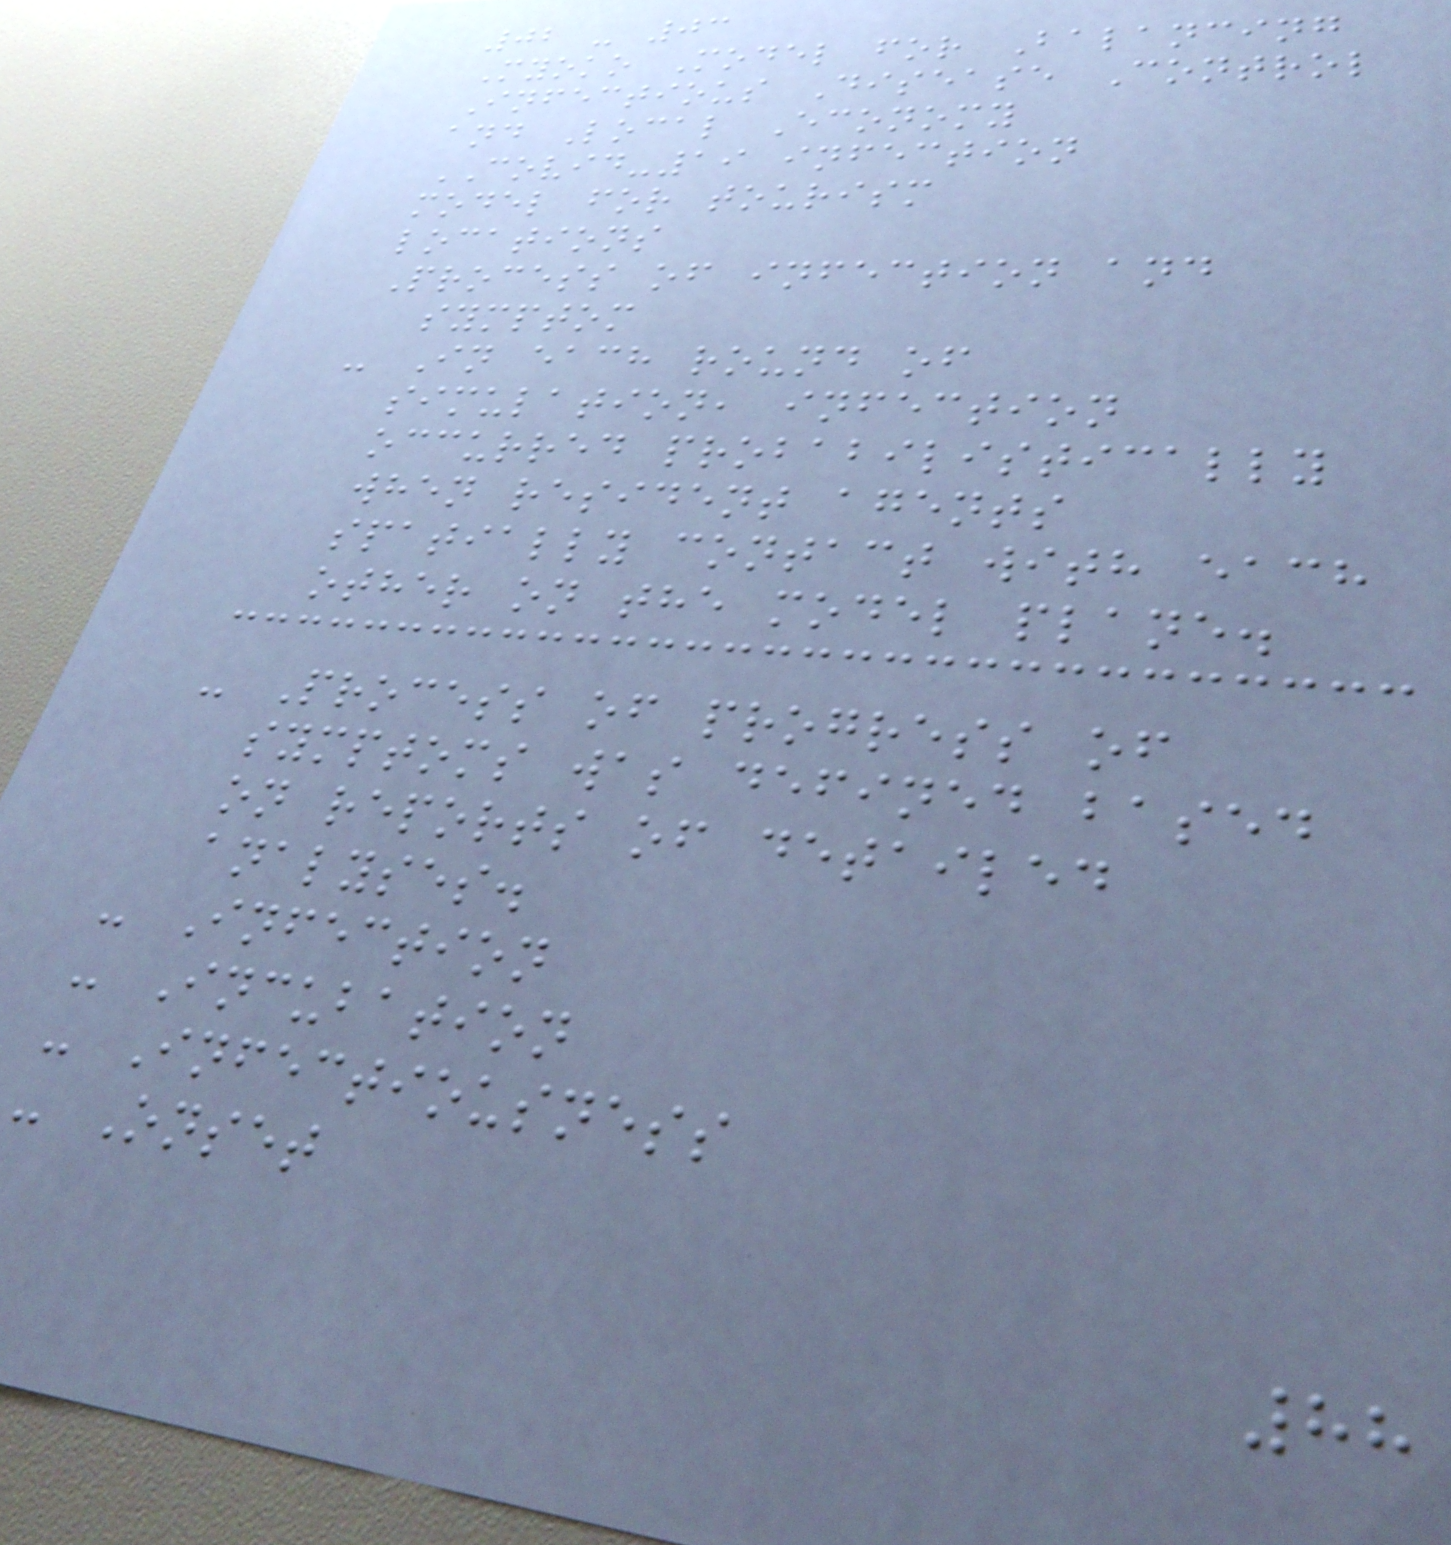02 - 03
Myoko Model for Balancing
Infectious Disease Control
and Local Economy
COVID-19 infection
model for tourism
locations
Process of infection and
symptom
- In each round of
simulation, infection
occurred probabilistically
when resident agents
spatially contact with each
other on the model plane.
- Process of progress of
symptoms was defined based
on reports of detailed
analyses.
- Infection
- Incubation
- Infectiousness
- Onset
88
